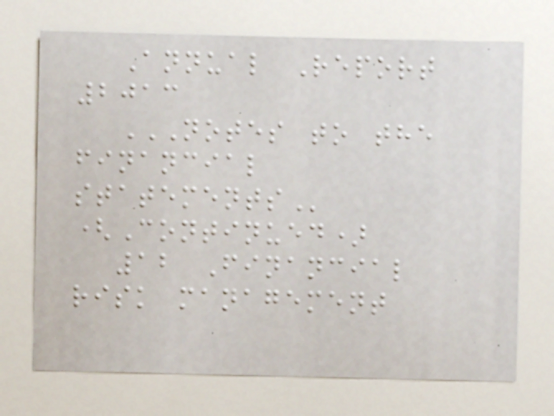Annual Report
2013
NOTES TO THE
FINANCIAL
STATEMENTS
(Continued)
12 Financial
risk management
